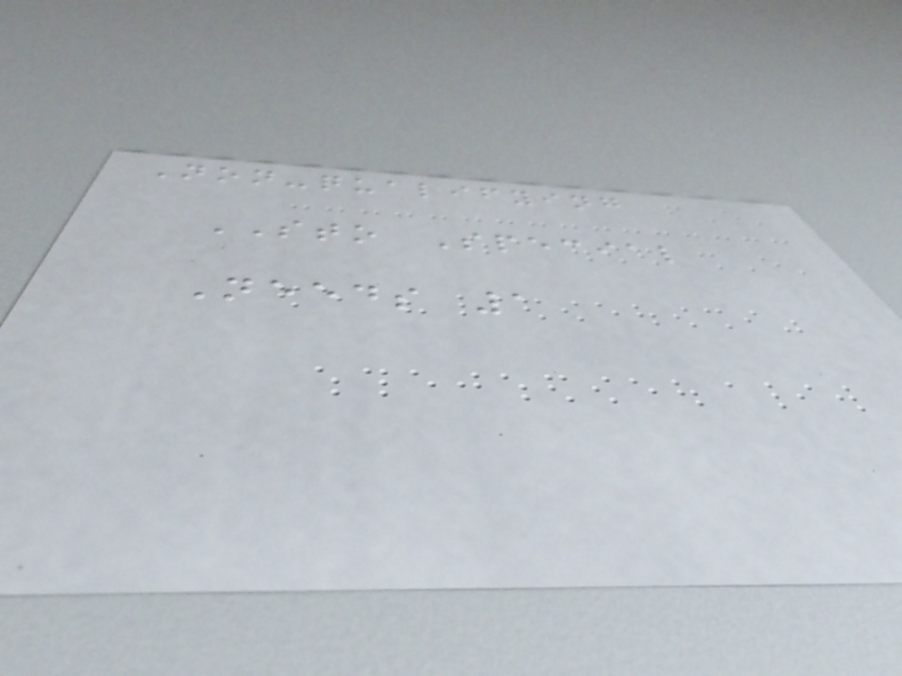Non-qualifying
STO Special
Needs 1
